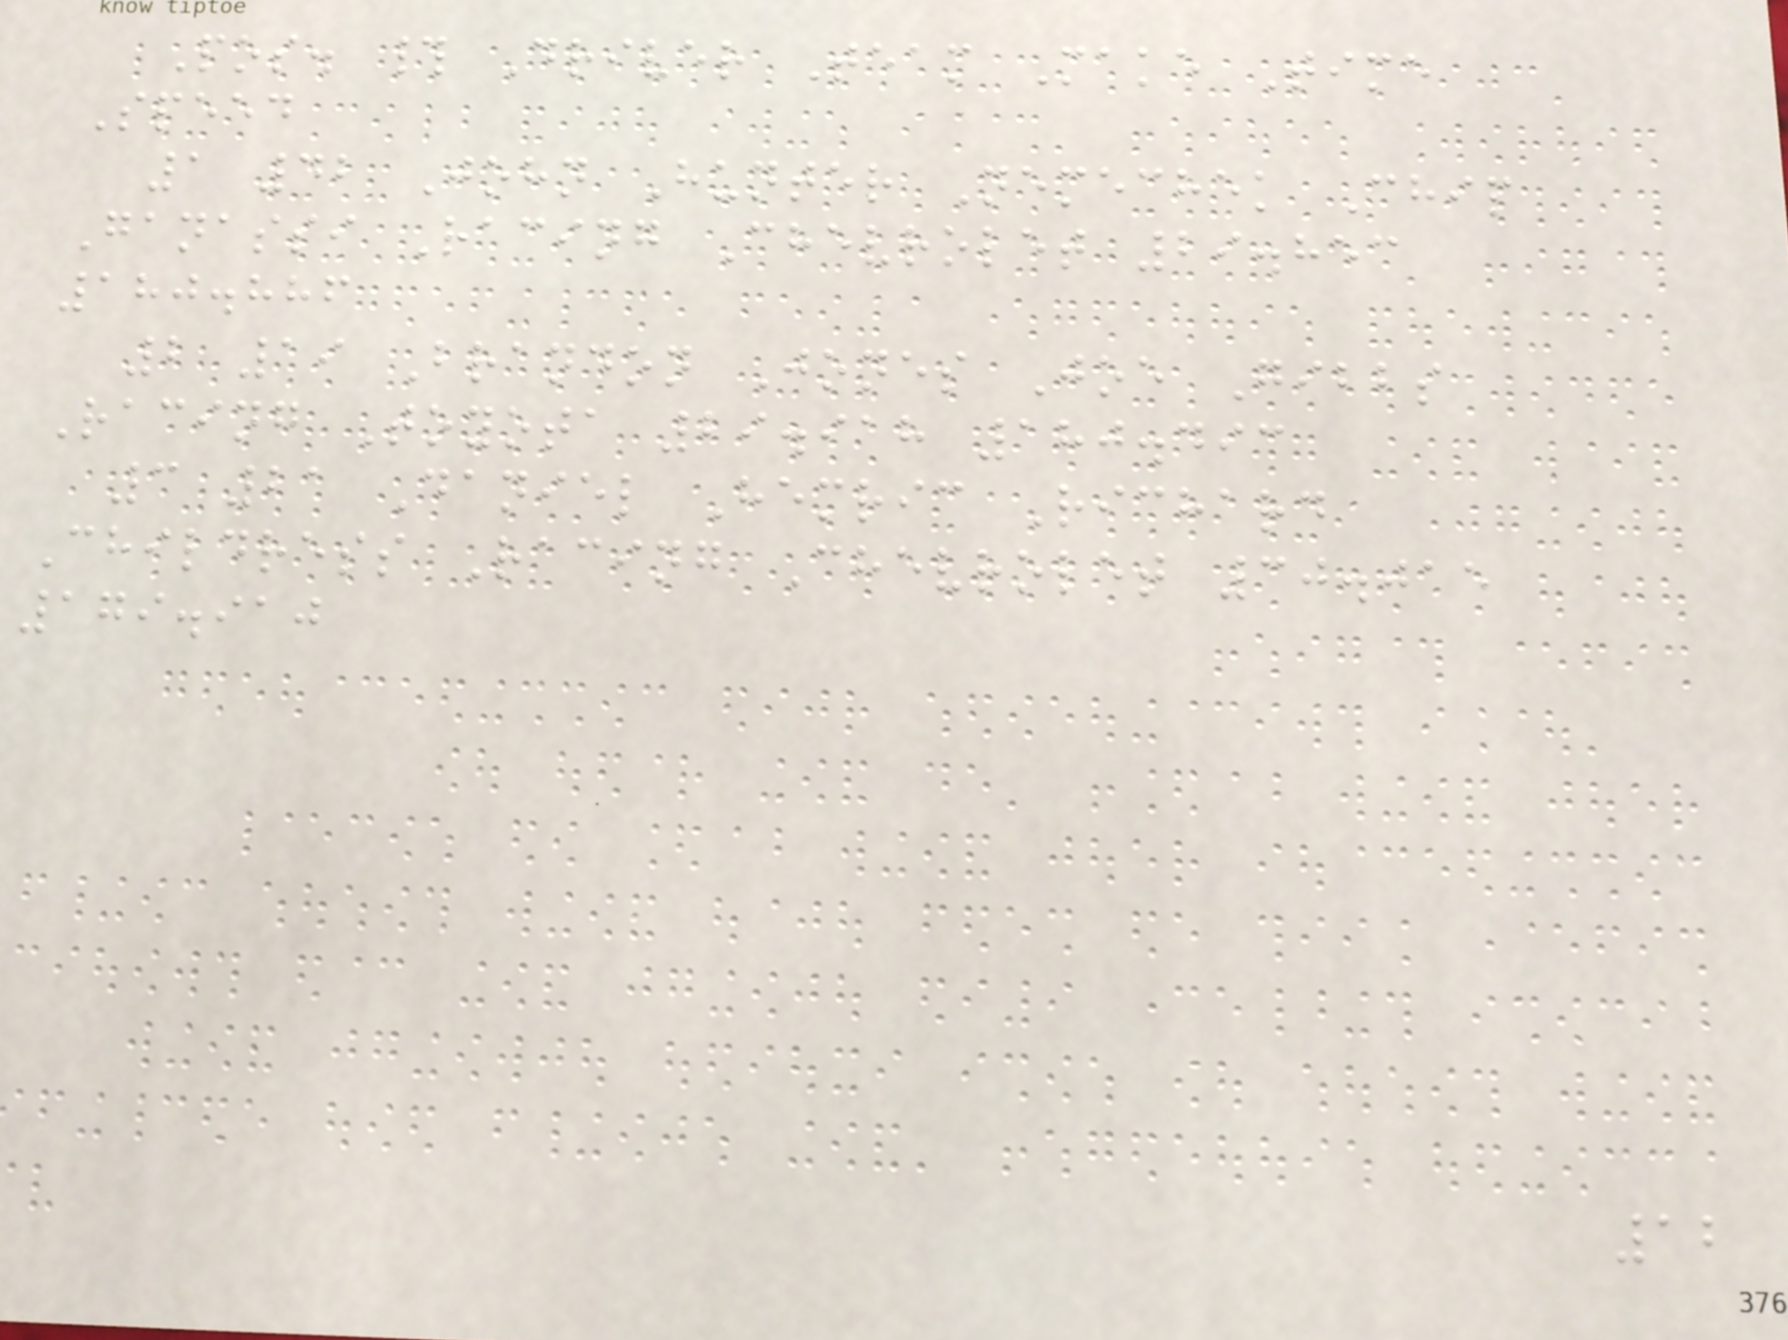Pos. # Driver Team Make Time
Speed
1 42 John Hunter Nemechek Chip
Ganassi Racing Chevrolet 29.853
180.886
2 19 Brandon Jones Joe Gibbs
Racing Toyota 29.918 180.493
3 21 Daniel Hemric Richard
Childress Racing Chevrolet 30.015
179.910
12
